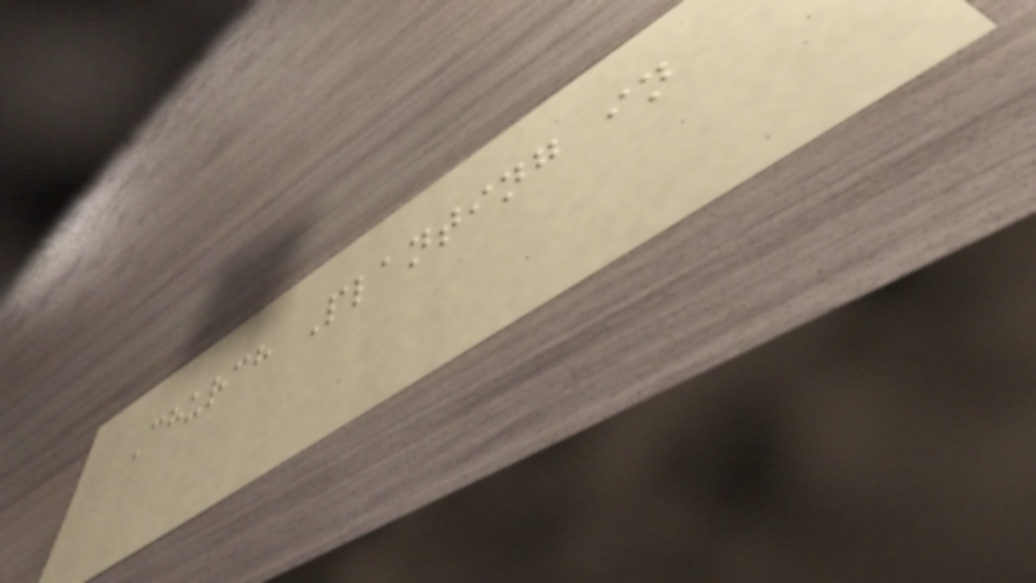Church Planting in
